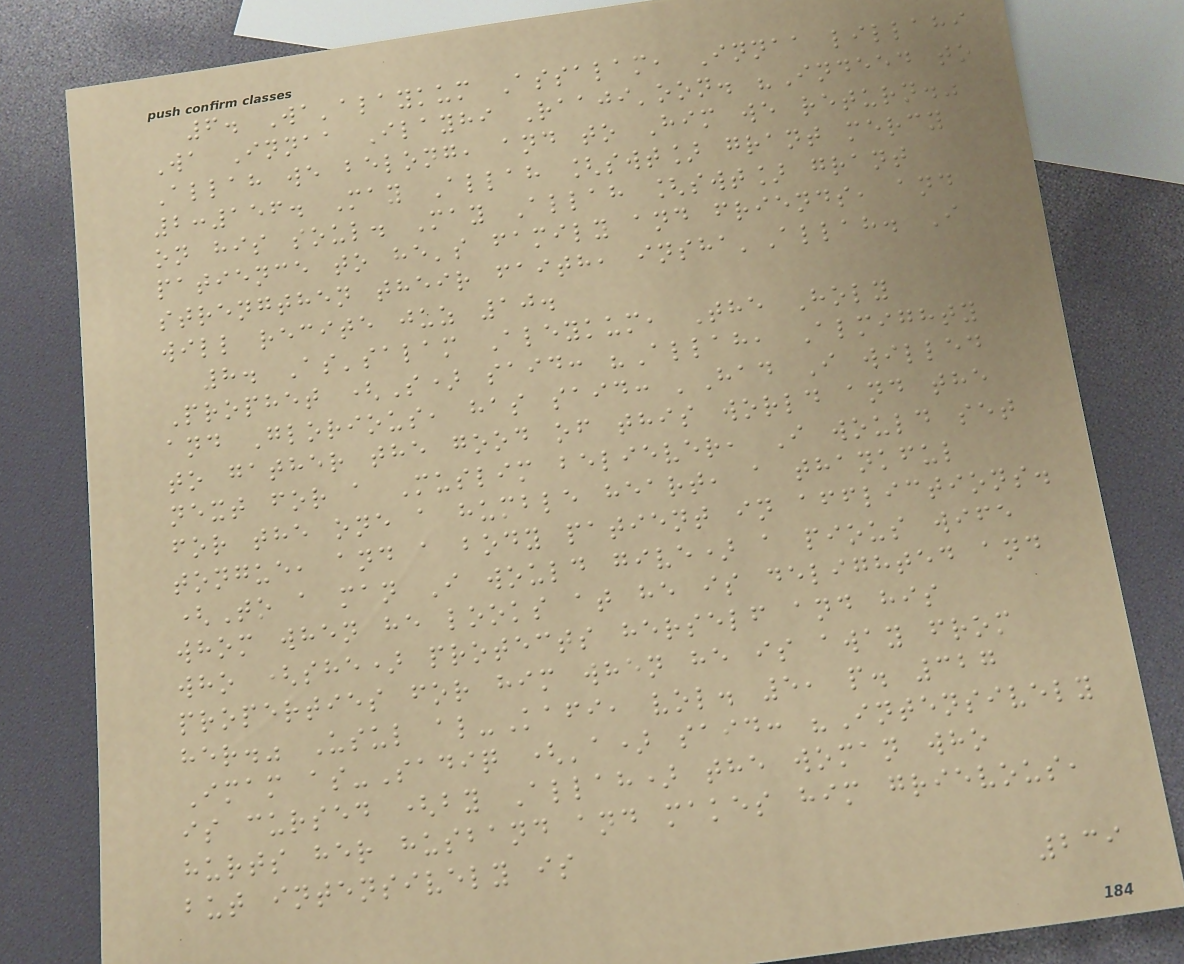6. Wa'alaykum Assalam, Innaa lillahi
Wa Innaa Ilayhi Raaji'oon. "Indeed to
Allah we belong, and to Him we return."
2:156. May Allah [swt] grant mercy
on his soul. May Allah [swt] grant
patience to he's family and friends, and
strengthen their faith, insha'Allah. I
will recite juz 10.
8. As'salam Aleykum, The Holy
Prophet (S) said: "Allah, Almighty
and Glorious, has said: 'Had I willed
to gather the good of this world and the
next for a Muslim believer, I would set
for the one a humble heart, a thankful
tongue, and a body patient in afflictions.
(To a man I would give) a pious wife
whom when he looks at he is delighted and
who (she) protects herself and his
properties for him when he is away from
her." Usul al-Kafi, vol. 5, p. 327
Imam as-Sadiq ('a) said: "Intensively
is cursed (by Allah) the woman who
hurts her husband and makes him grievous,
but intensively is
239
